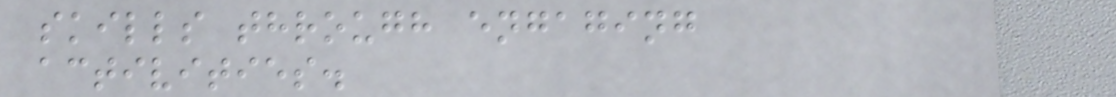skills through engaging
activities.
